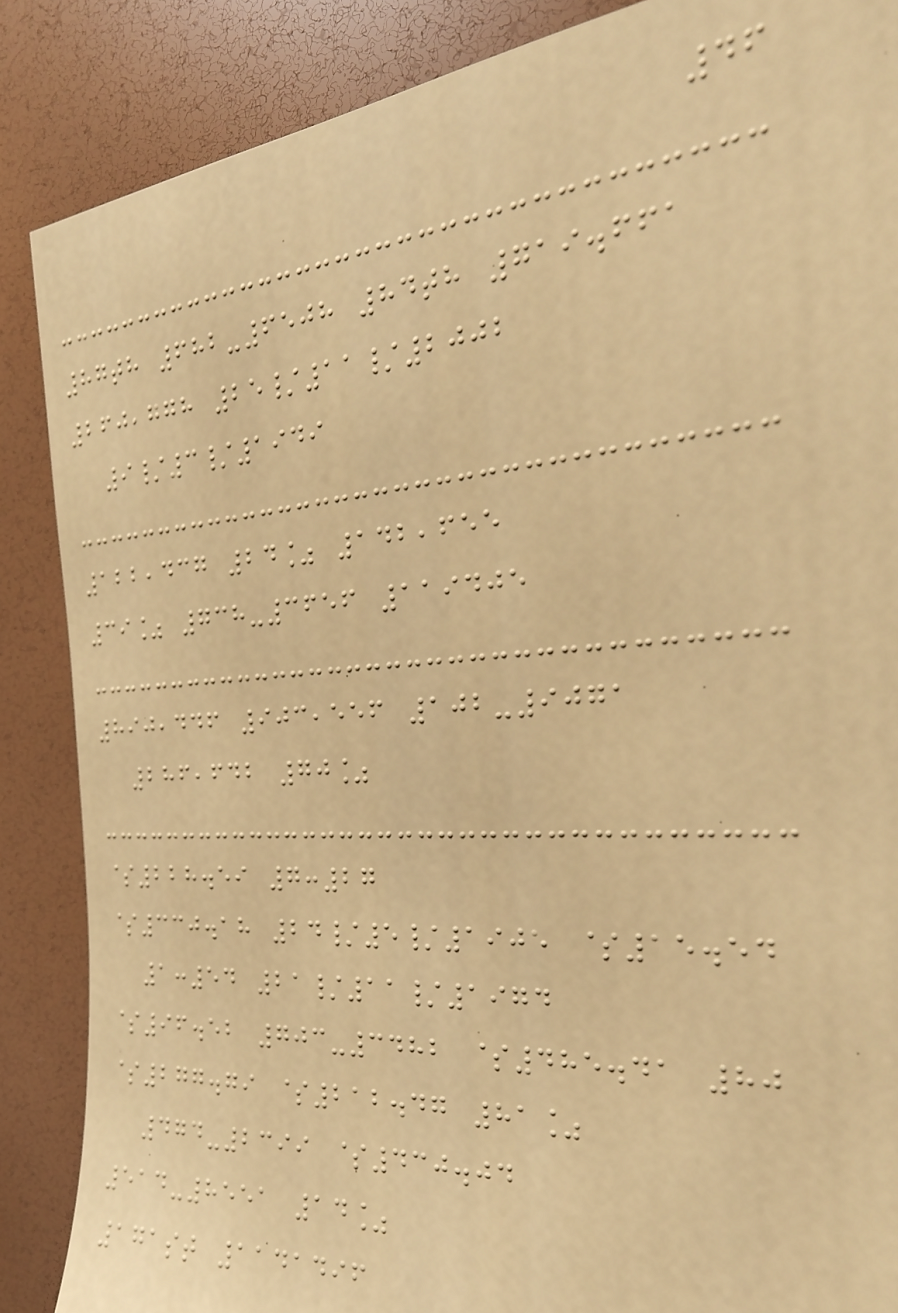46
87th 682-6508 84th 719.661
260,778 25/11/2002
9/3/1949
122,437 24% 142,655
39% 738-3656 119405
890,446 903,556 102-9071
286,642 70%
$228.59 7:27
$330.18 24/5/1905 $15.54
1:54 21/11/1974
$96.52 703-3482 $485.41 80
$277.79 $212.47 81%
474-2399 $430.04
514-8551 14%
171st 1141496
